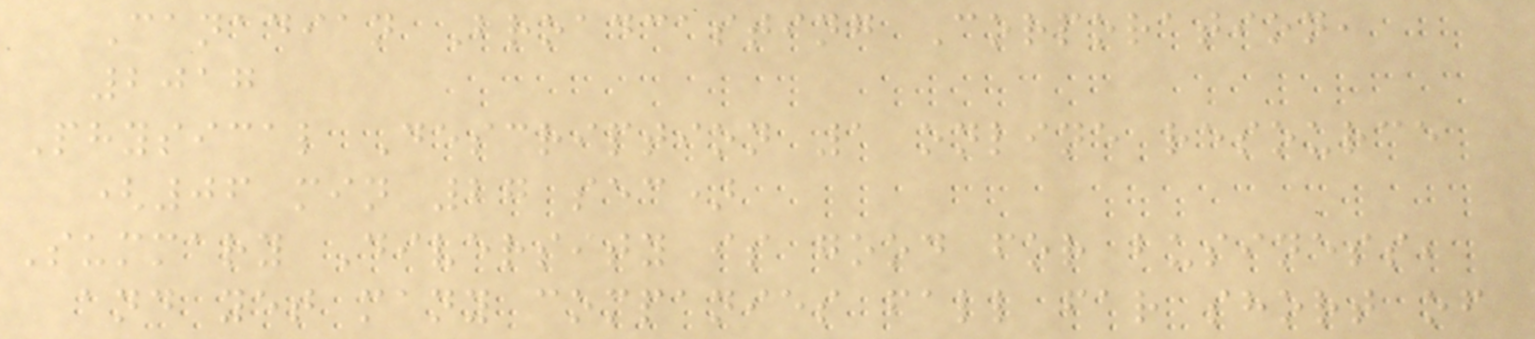Canadian Broadcasting Corporation,
2017
Physical Description 1 online resource
(06 min 27 sec)
Summary Diversity is good for business,
and yet many companies fall far short of
